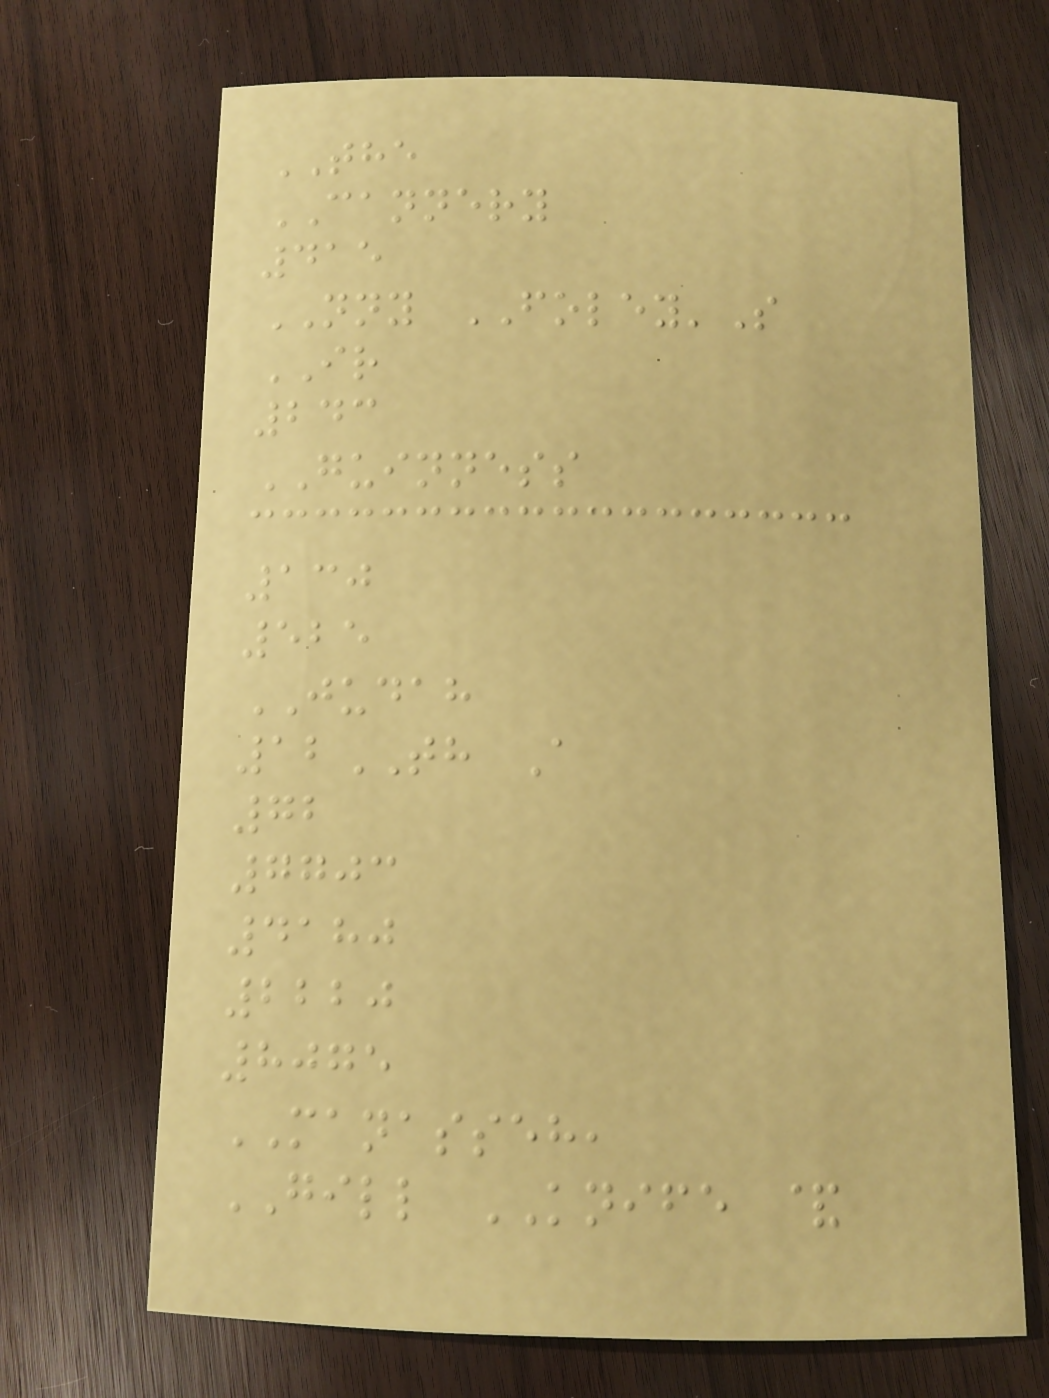THE
CANNERY
415
NNY FOLEY'S
IR
243
GUINNESS
130
525
JUDAH
12TH A
72
7703
4180
2220
8075
MANASSEH,
GILL KNIFE &
